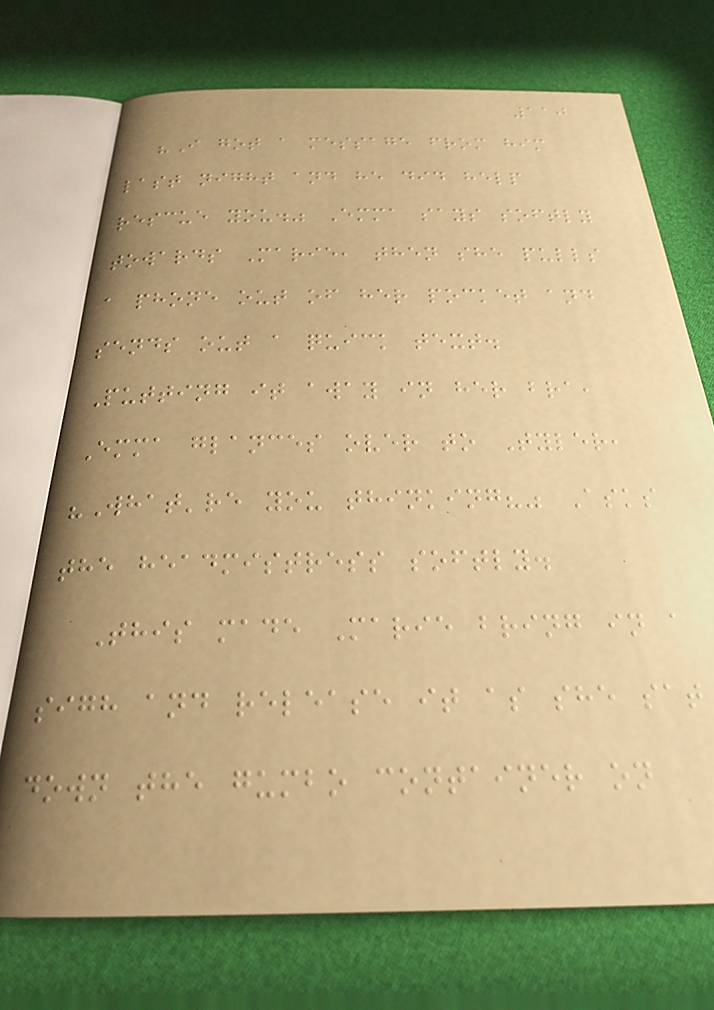110
"I got a message from him
last night and he did help
rescue you." Emma says softly
towards Marie, then she pulls
a phone out of her pocket and
sends out a quick text.
Putting it away in her bra,
Emma glances over to Tyler,
"What're you thinking?" Asks
the headmistress softly.
This made Marie bring in a
sigh and release it as she sat
down the gumbo container on
